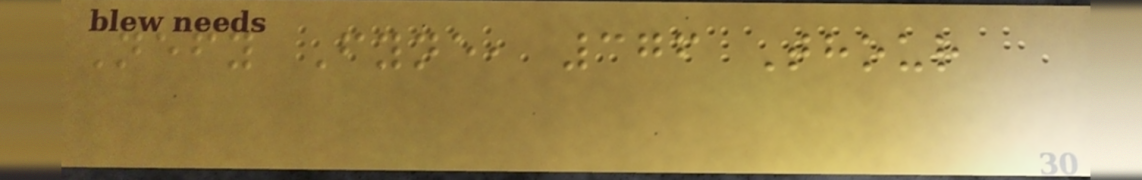Nefy Fyne, 376 Thour
